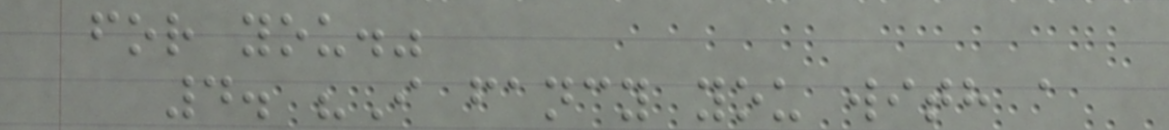for you."
4. "I fancy you with a
